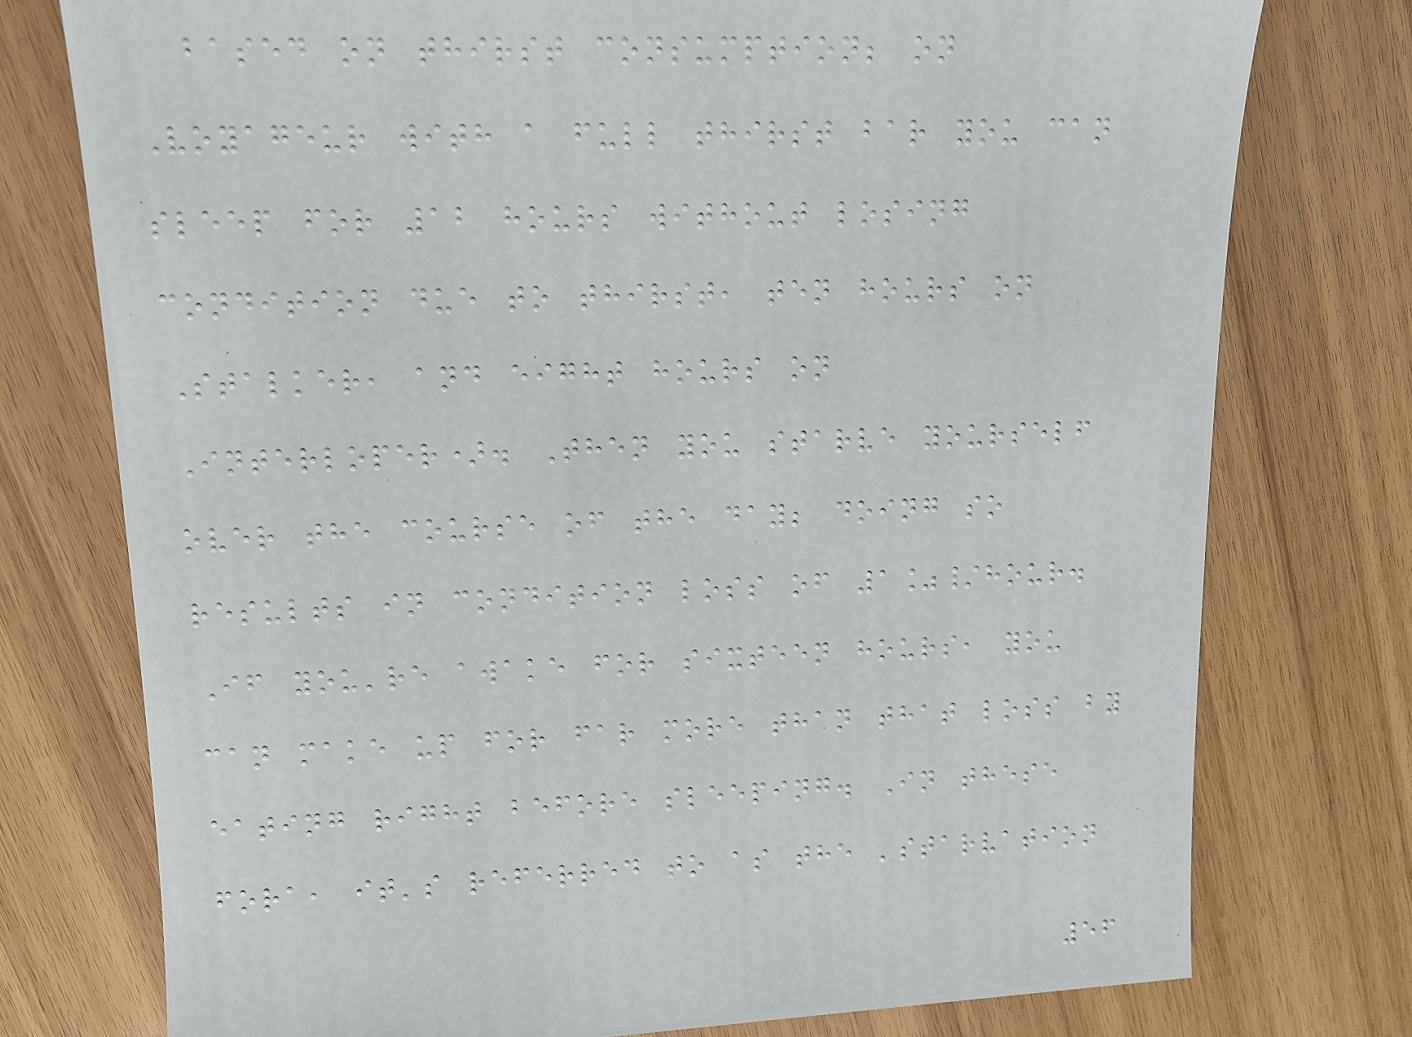based on thirst consumption; on
Voyageur with a full thirst bar you can
sleep for 12 hours without losing
condition due to thirst, ten hours on
Stalker, and eight hours on
Interloper). Then you starve yourself
over the course of the day; doing so
results in condition loss of 1%/hour.
If you're awake for sixteen hours, you
can make up for far more than that loss by
eating right before sleeping. In these
fora, it's referred to as the 'starvation
56
